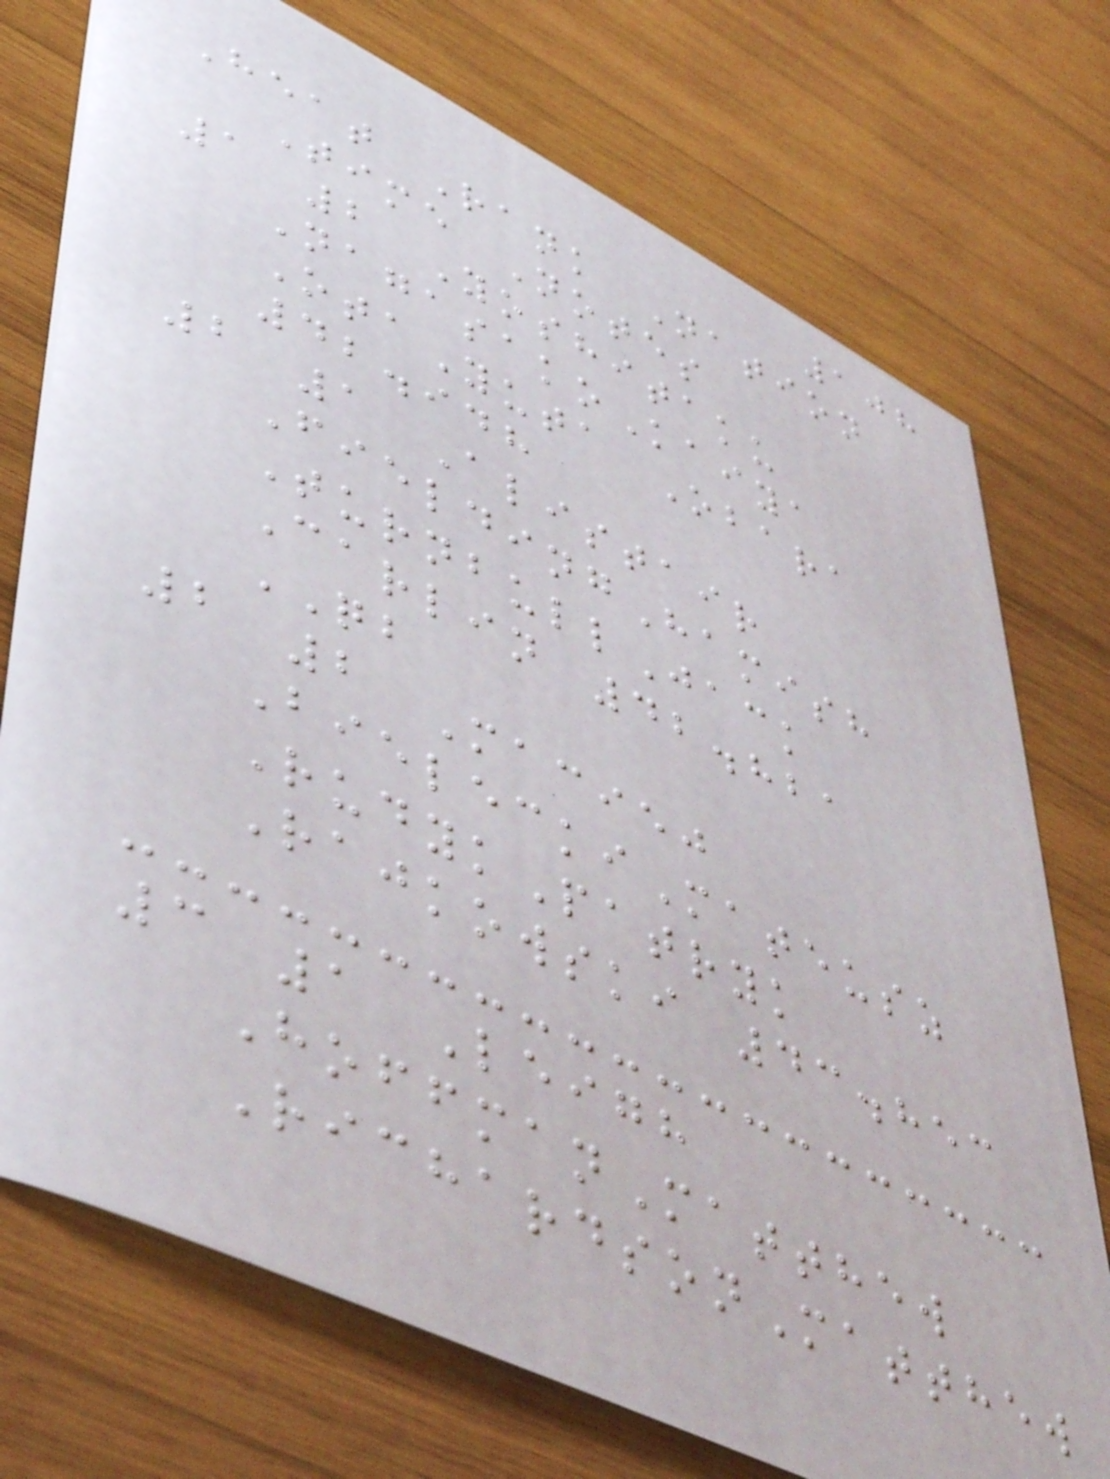108
Heat Rank Nation
Time Notes
1 2 Yoshitaku
NagasakoKaiya
OtaYuta Obara
42.948
2 1 Alistair
FieldingHamish
TurnbullJack
Carlin 42.821
QB
2 2 Maciej
BieleckiMateusz
RudykPatryk
Rajkowski 43.853
3 1 Leigh
HoffmanMatthew
RichardsonMatthew
